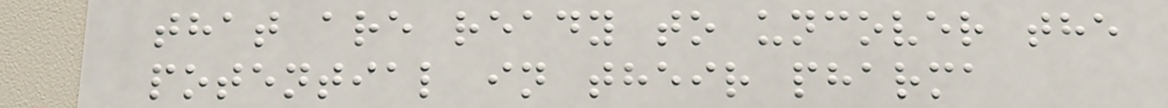that are ready to uncover the
potential in their pharma
